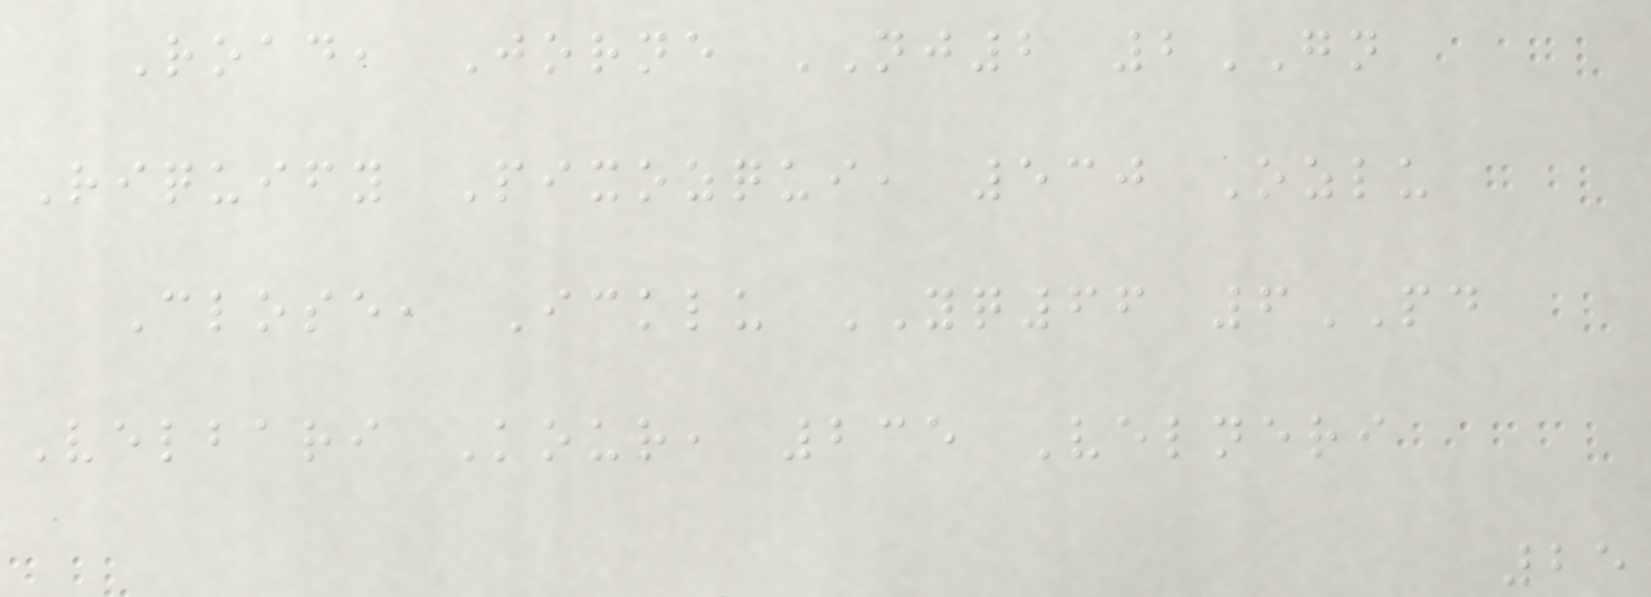Road, Jorne NJ2 2GN
Riquify Pixozqui, 530 Ozlu
Close, Icklu YQ66 6PD
Velbari Kour, 235 Velneri
25
